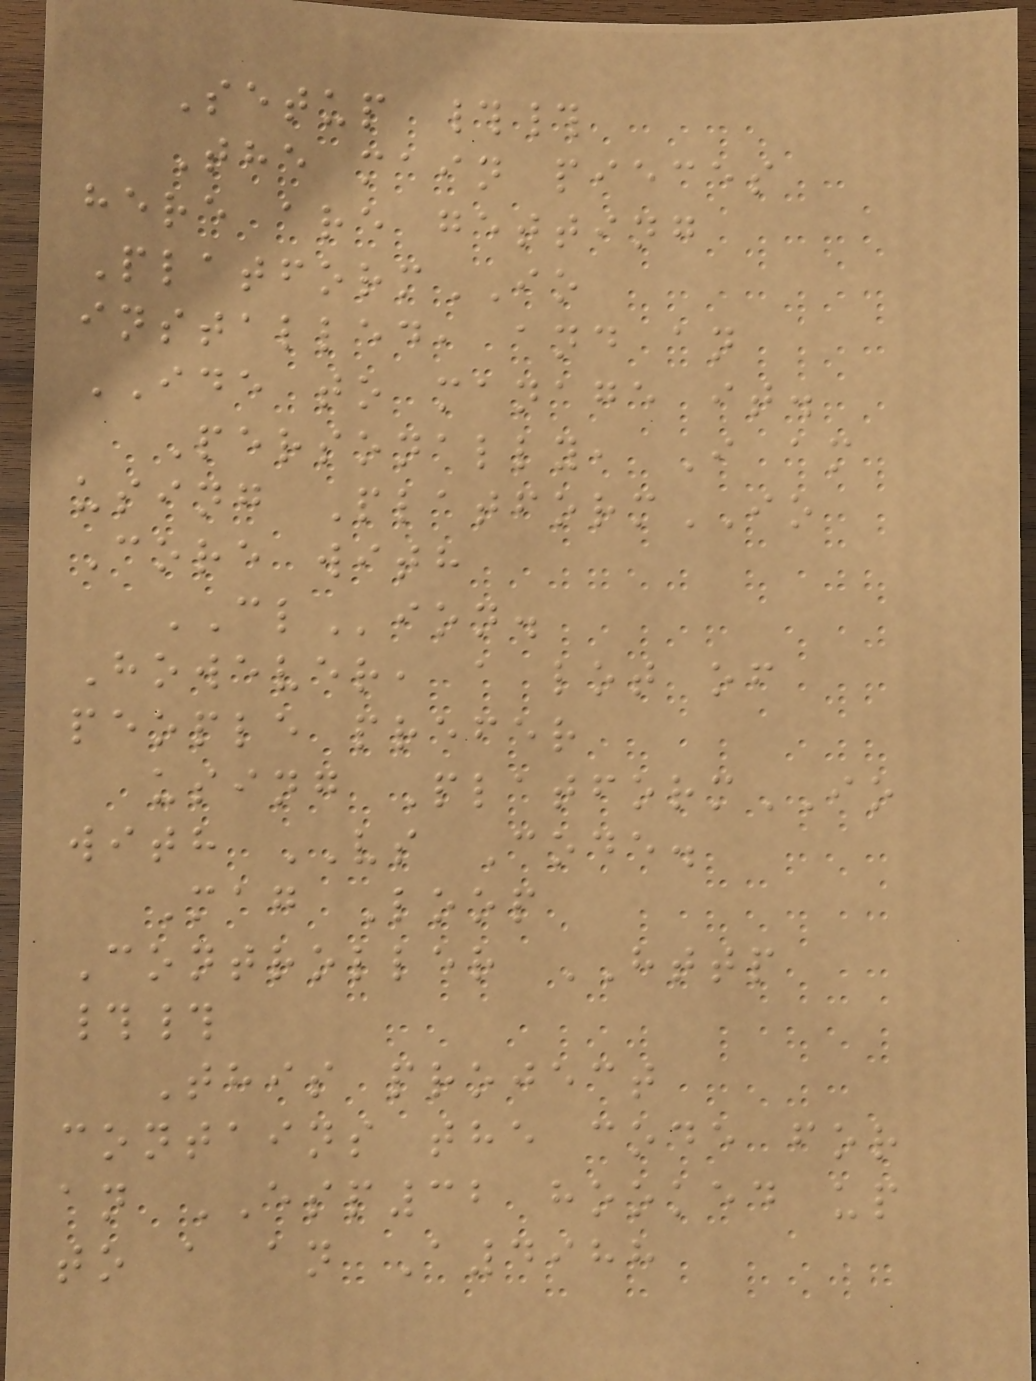Setup ##
The main pieces
here are getting
PlatformIO
installed, and an
IDE to manage it.
Personally, I am
using PlatformIO
Core with
CLion.
However, a lot of
people prefer
using PlatformIO
with VS Code.
Mag Loop
Controller HTTP
##
This project
contains the code for
an ESP32 hooked up
to a an A4988
